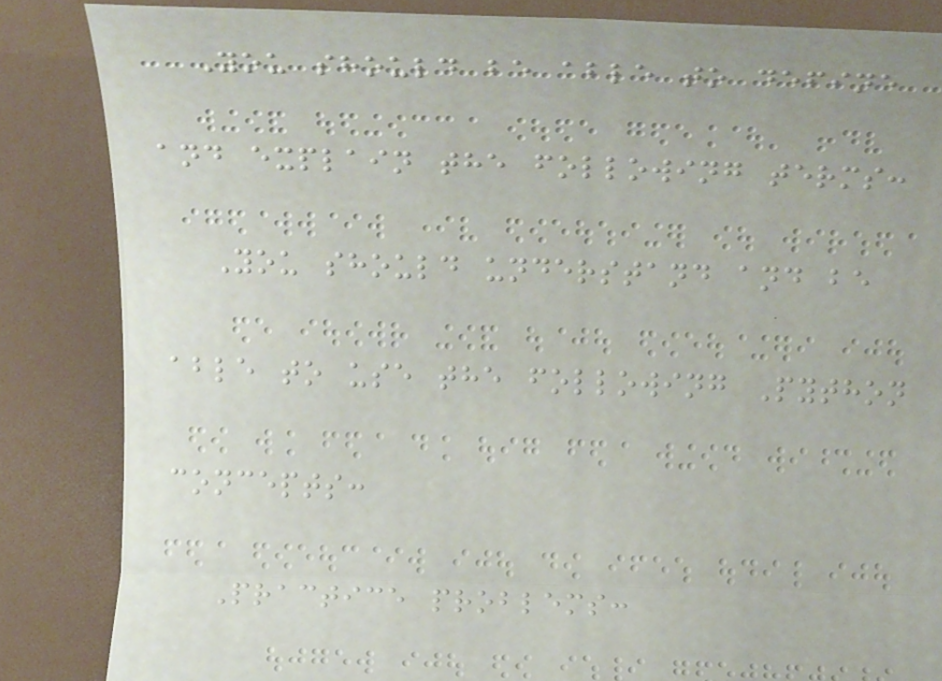You should be able to define
and explain the following terms:
You should understand and be
able to use the following Python
concepts:
Practice problems:
